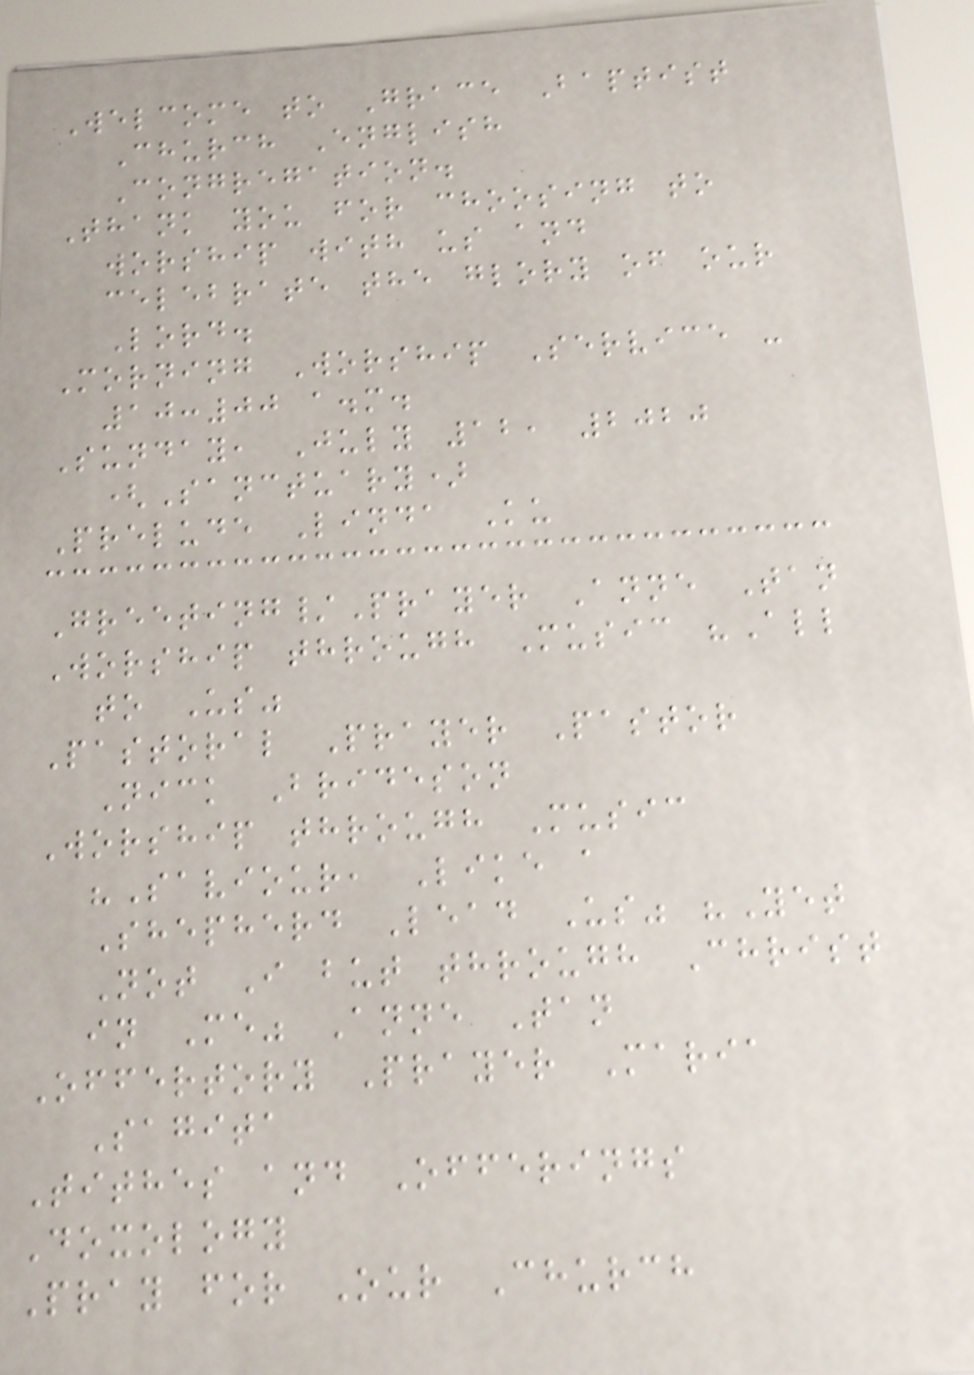Welcome to Grace Baptist
Church English
Congregation.
Thank you for choosing to
worship with us and
celebrate the glory of our
Lord.
Morning Worship Service -
10:00 a.m.
Sunday, July 12, 2020
(Sanctuary)
Prelude Linda Ku
Greeting/Prayer Anne Tan
Worship through Music "All
to Us"
Pastoral Prayer Pastor
Nick Brideson
Worship through Music
"Saviour, Like a
Shepherd Lead Us" "Yet
Not I but through Christ
in Me" Anne Tan
Offertory Prayer Maria
Sagita
Tithes and Offerings
Doxology
Pray for Our Church
